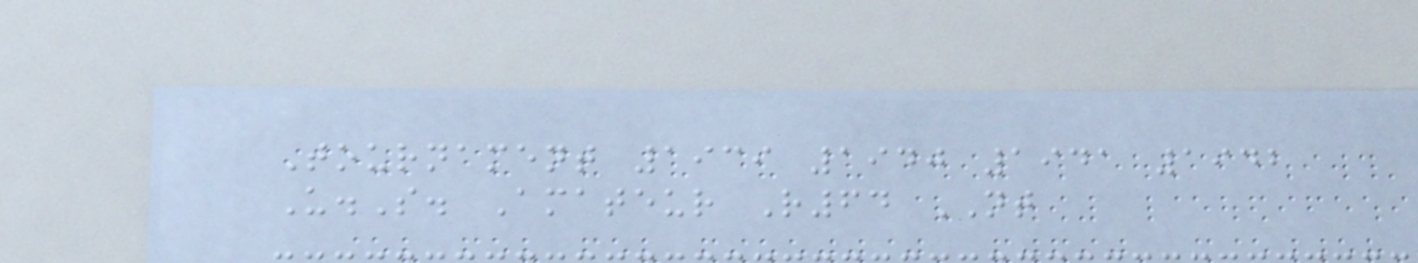Tournament 1939 1940 1941 1942
U.S. Amateur R64 NT
